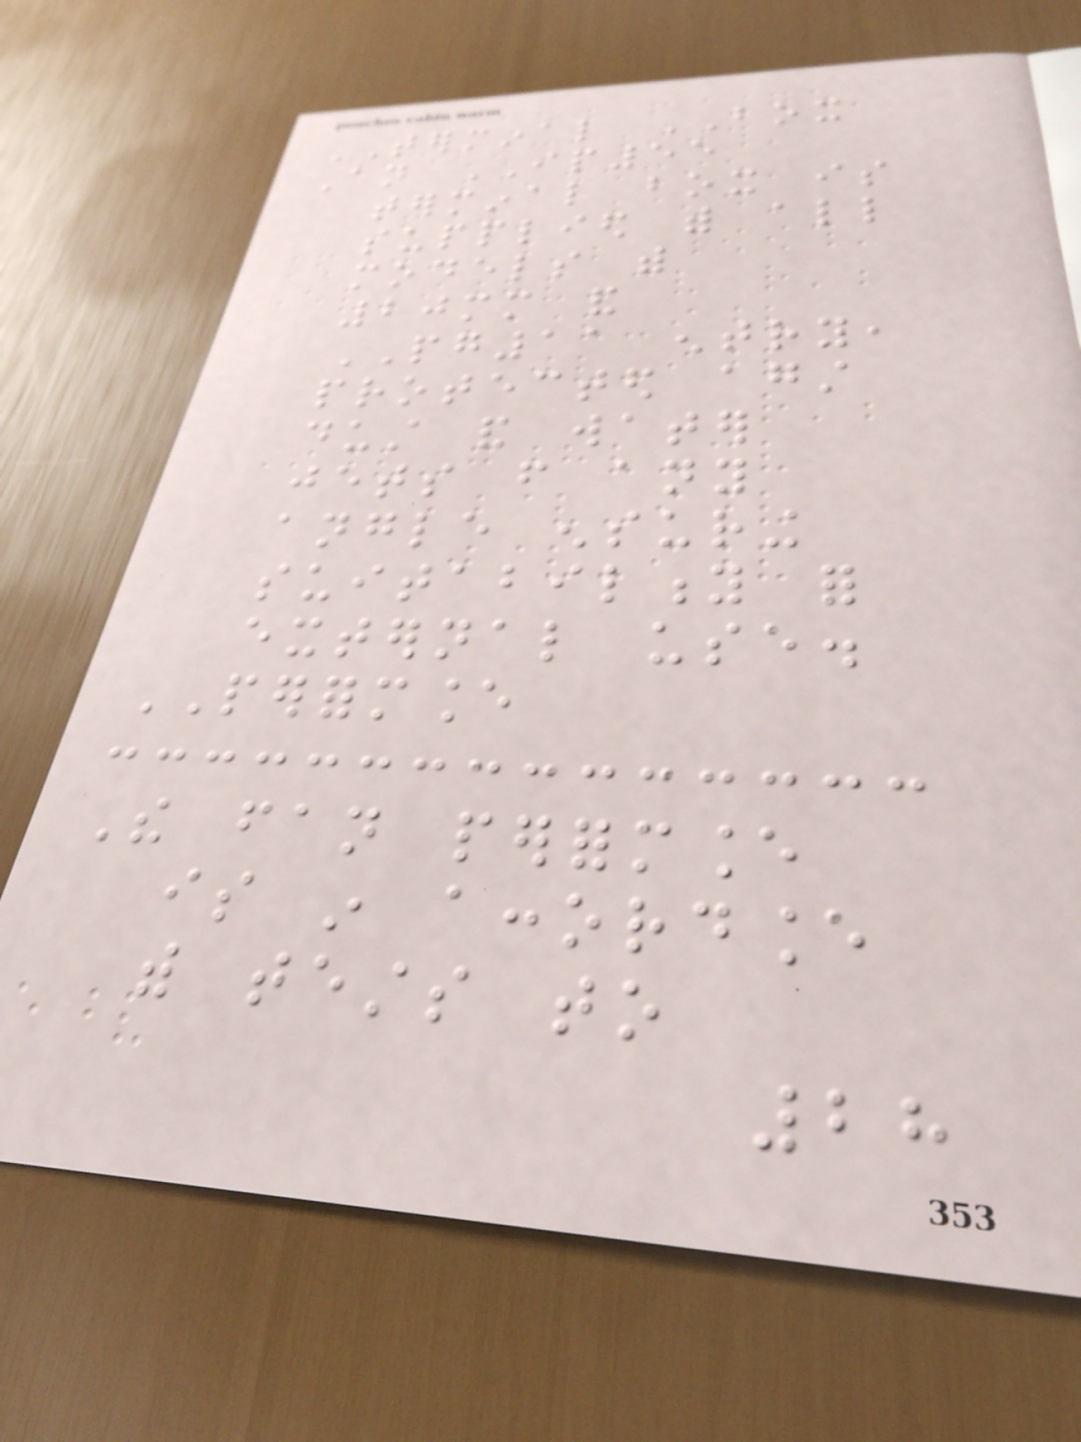TERMINAL BOX
An IP55
terminal box is
supplied with all
models with
20mm and
PG11 entry,
protected against
dust and water
jets from any
angle ensuring
suitability for
external use.
PERFORMANCE
The fan performance
is in accordance
with tests to
28
